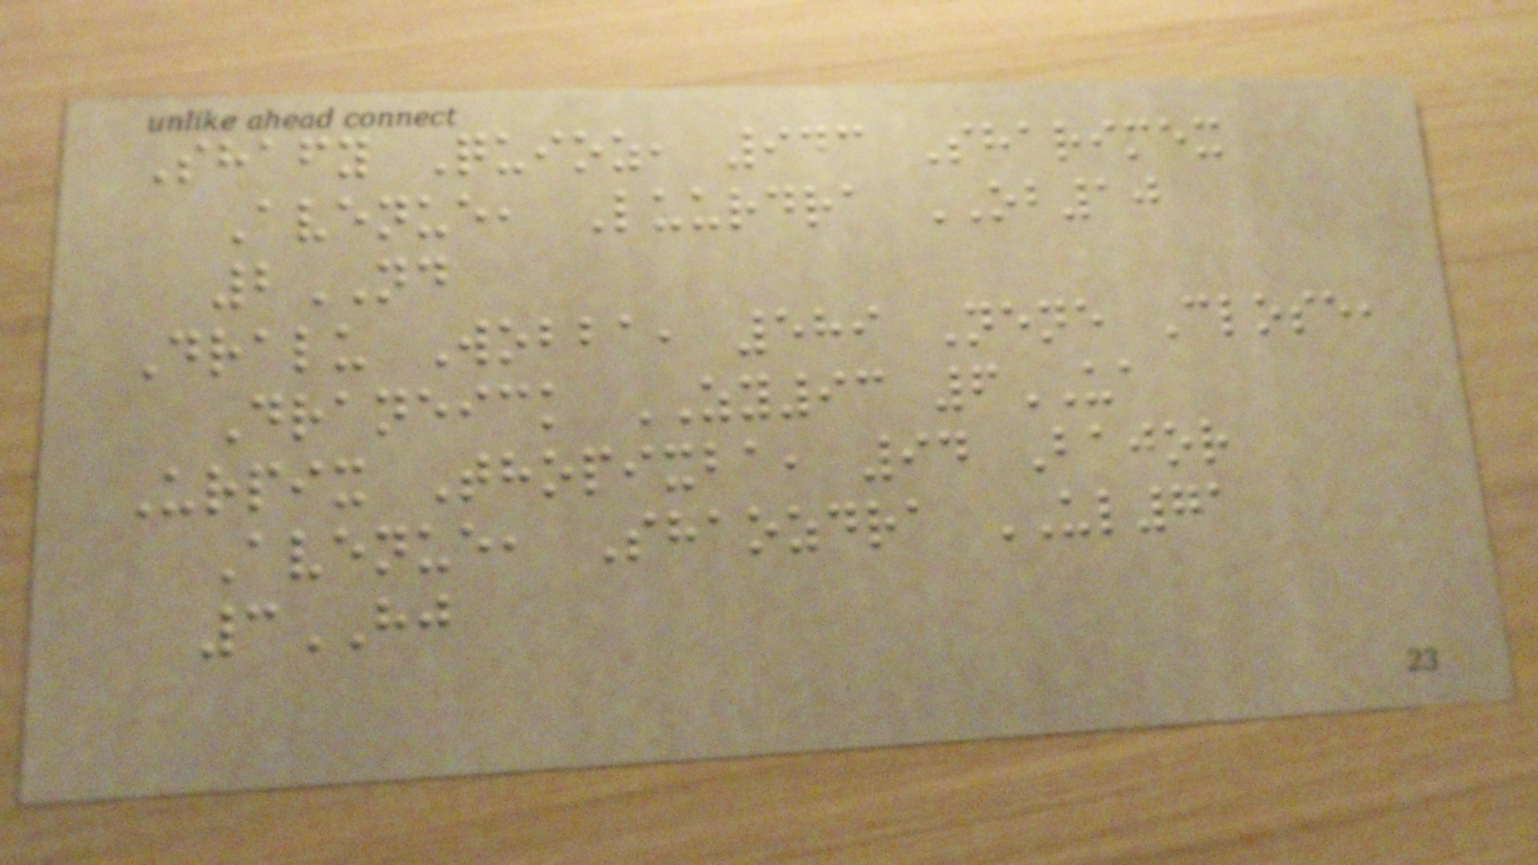Shafy Quioz, 943 Sharimex
Avenue, Luurdra OB10
2ND
Dralu Wobba, 589 Nene Close,
Draneick ZY93 6UA
Urpix Thopixba, 94 Bajor
Avenue, Shaozdra UL71
3HJ
